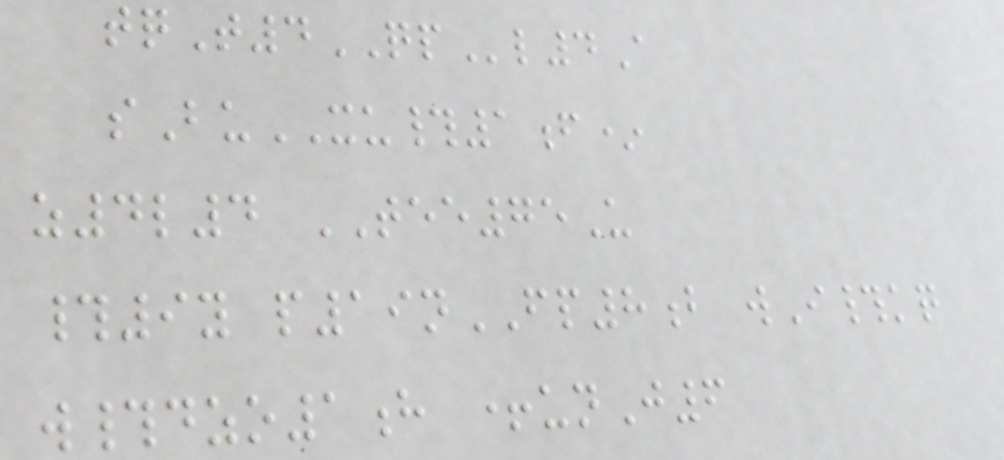tqT4QPl4A
sBuXU#1f*
z4l4 TEE75U
#9y p19nFP8b wI#kq
w#dzo1h +unJ6
